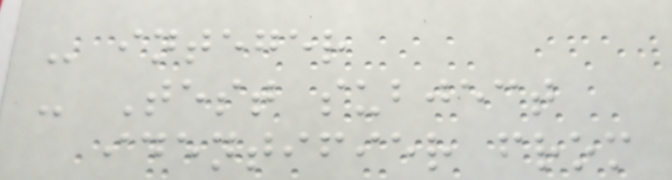- integer
- Test subject
identifier from
